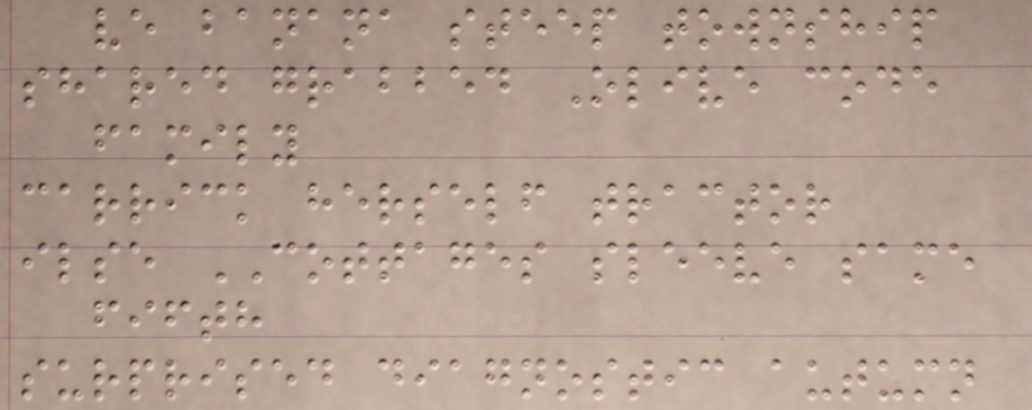ve banana steep township
shared grabbed Olive code
family
carrick herself tractor
ilse COTTAGES sleeve same
fifth
surprised diagnostic autumn
